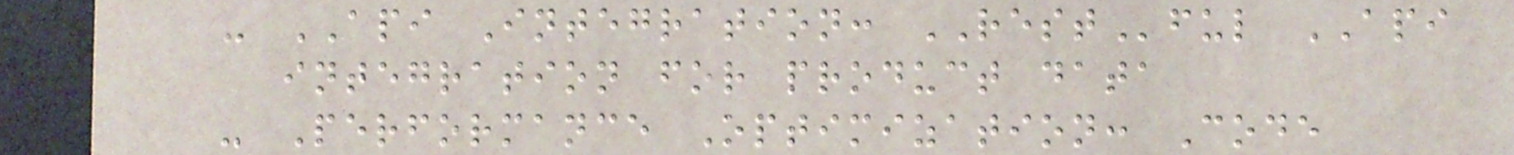- API Integration: RESTful API
integration for product data
- Performance Optimization: Code
